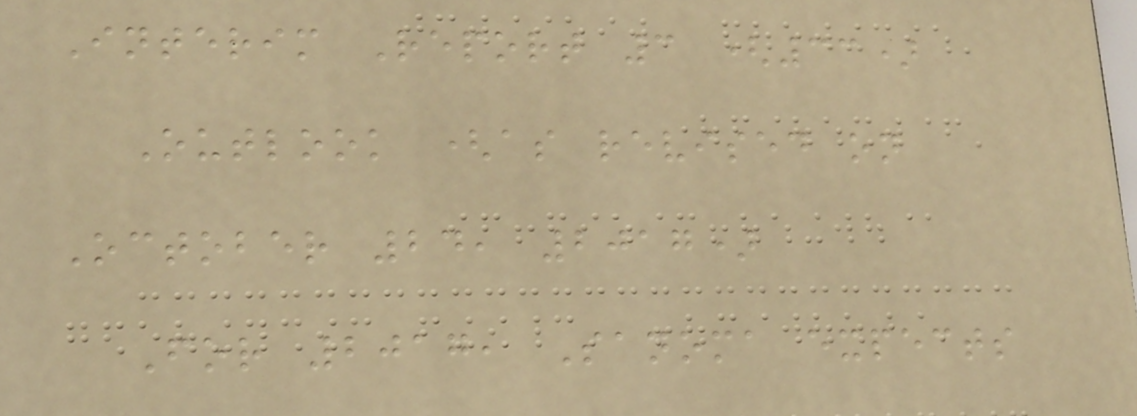Interim Report 3 (33)
Outlook (as revised on
October 24, 2017)
For 2017, Sanoma expects
